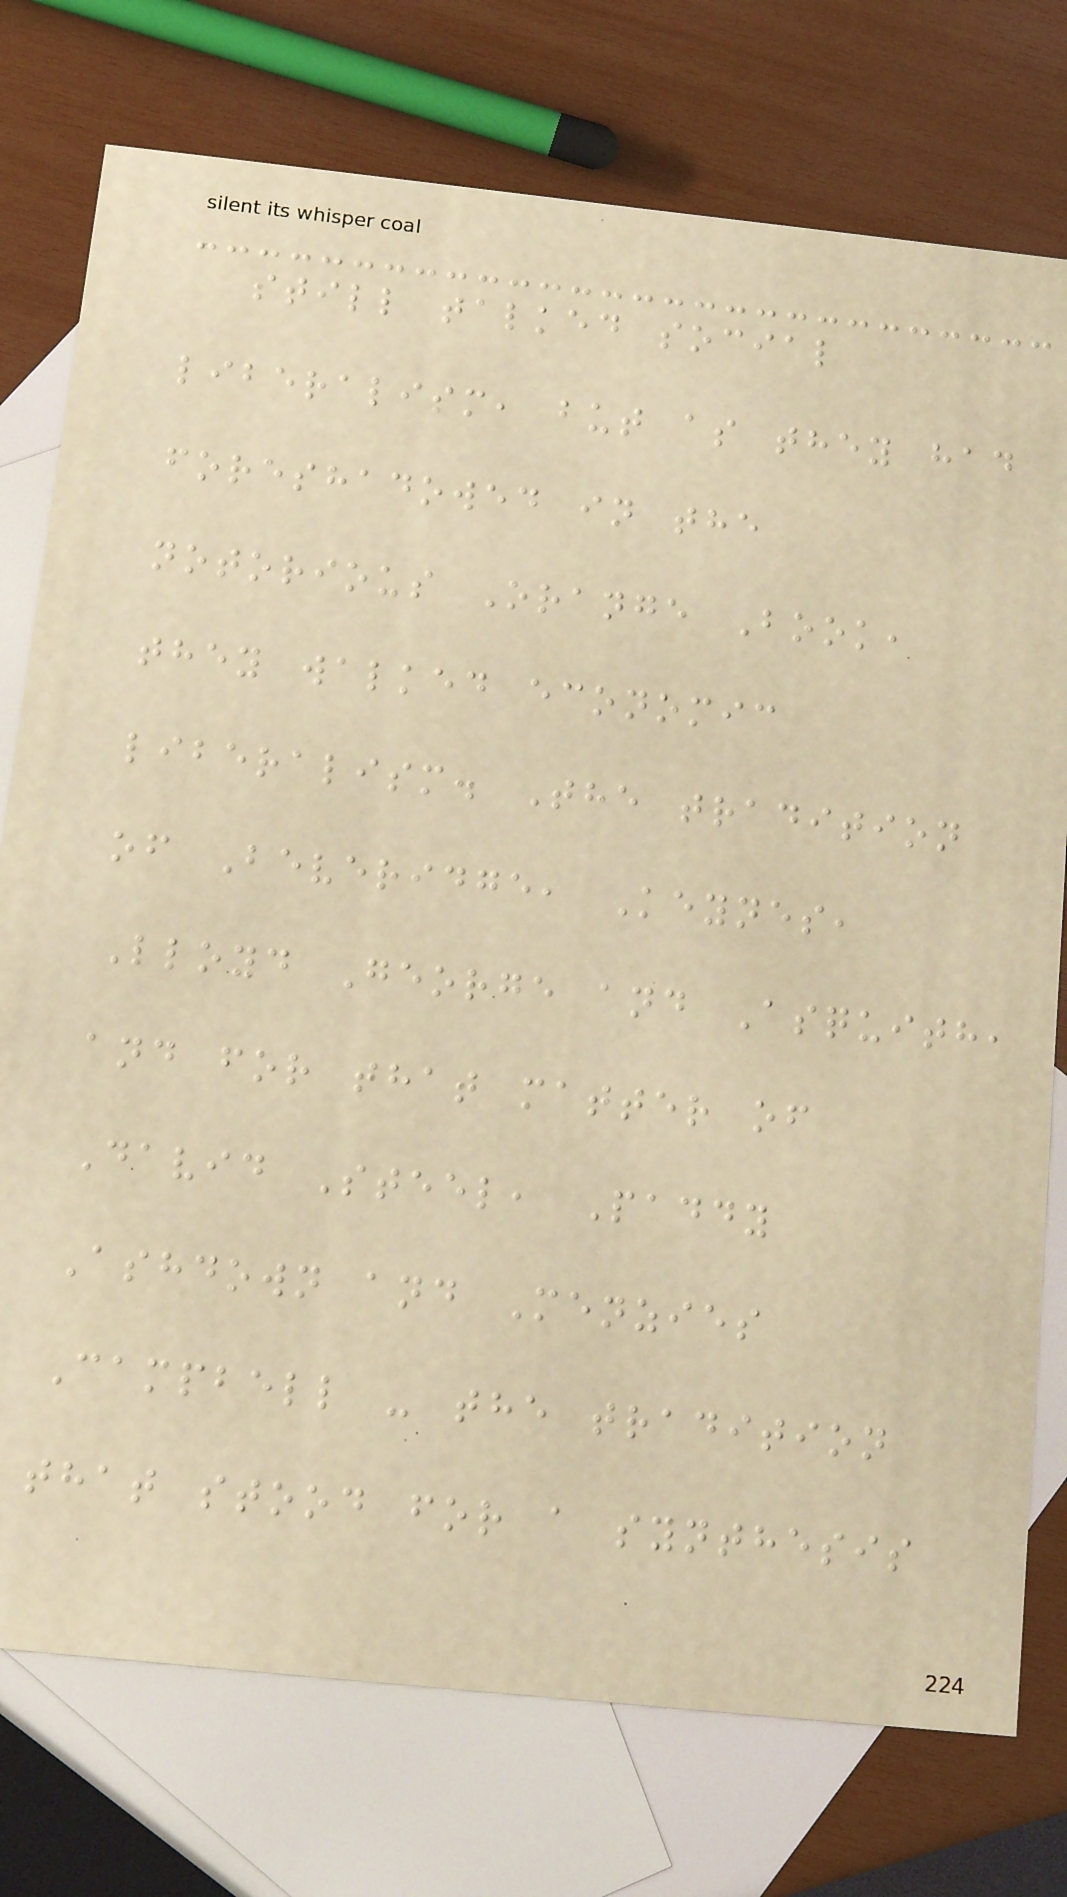still talked social
liberalism, but as they had
foreshadowed in the
notorious Orange Book,
they walked economic
liberalism. The tradition
of Beveridge, Keynes,
Lloyd George and Asquith,
and for that matter of
David Steel, Paddy
Ashdown and Menzies
Campbell - the tradition
that stood for a synthesis
